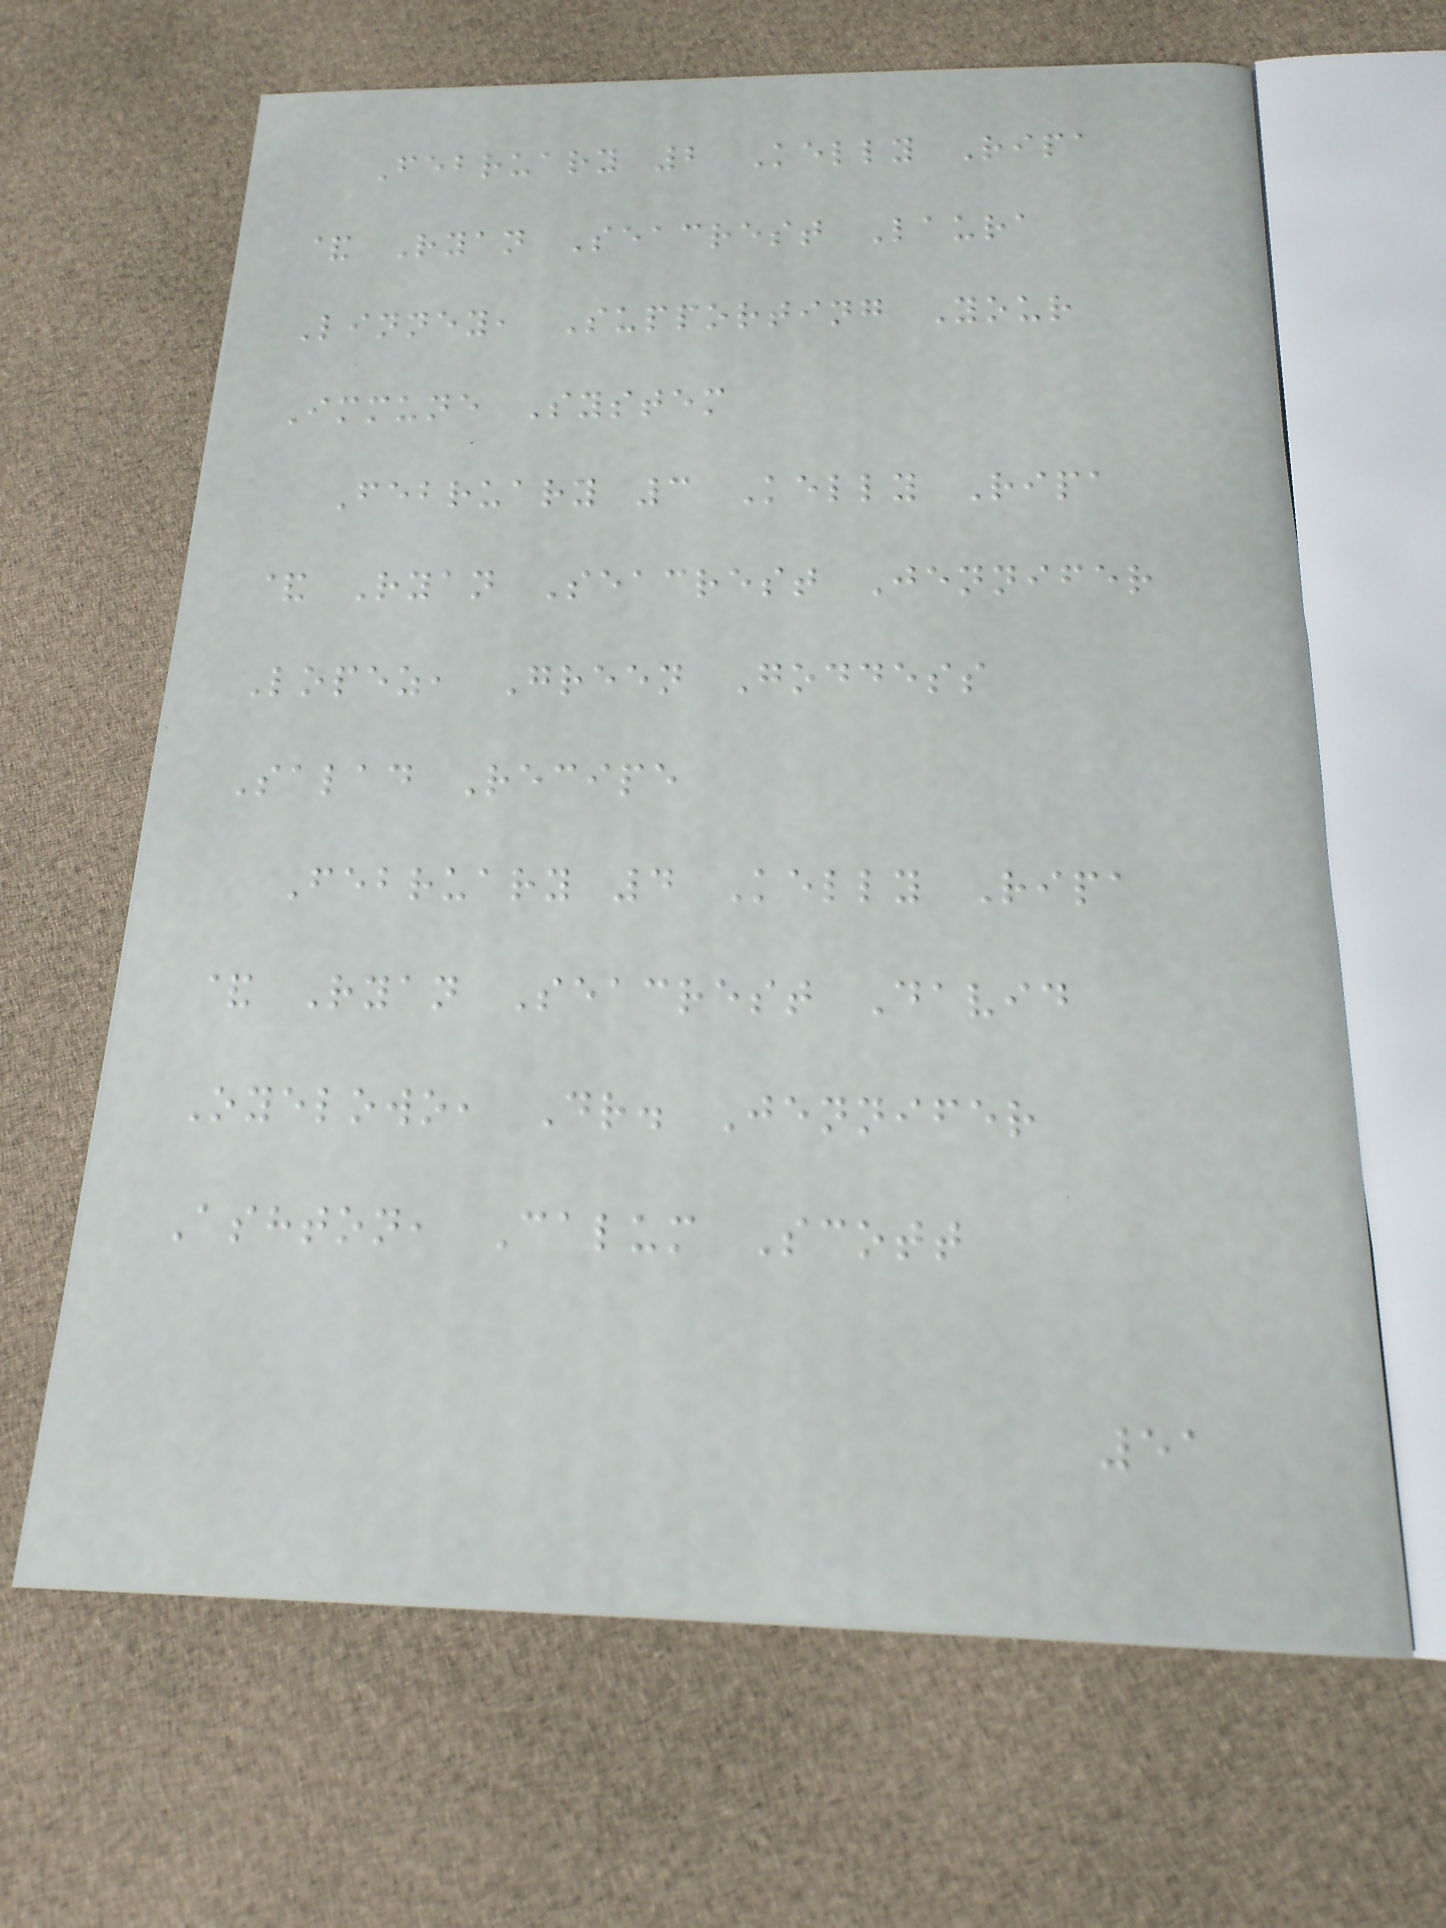February 2 Kelly Ripa
& Ryan Seacrest Laura
Linney, Supporting Your
Immune System
February 3 Kelly Ripa
& Ryan Seacrest Jennifer
Lopez, Green Goddess
Salad Recipe
February 4 Kelly Ripa
& Ryan Seacrest David
Oyelowo, Dr. Jennifer
Ashton, Calum Scott
51
